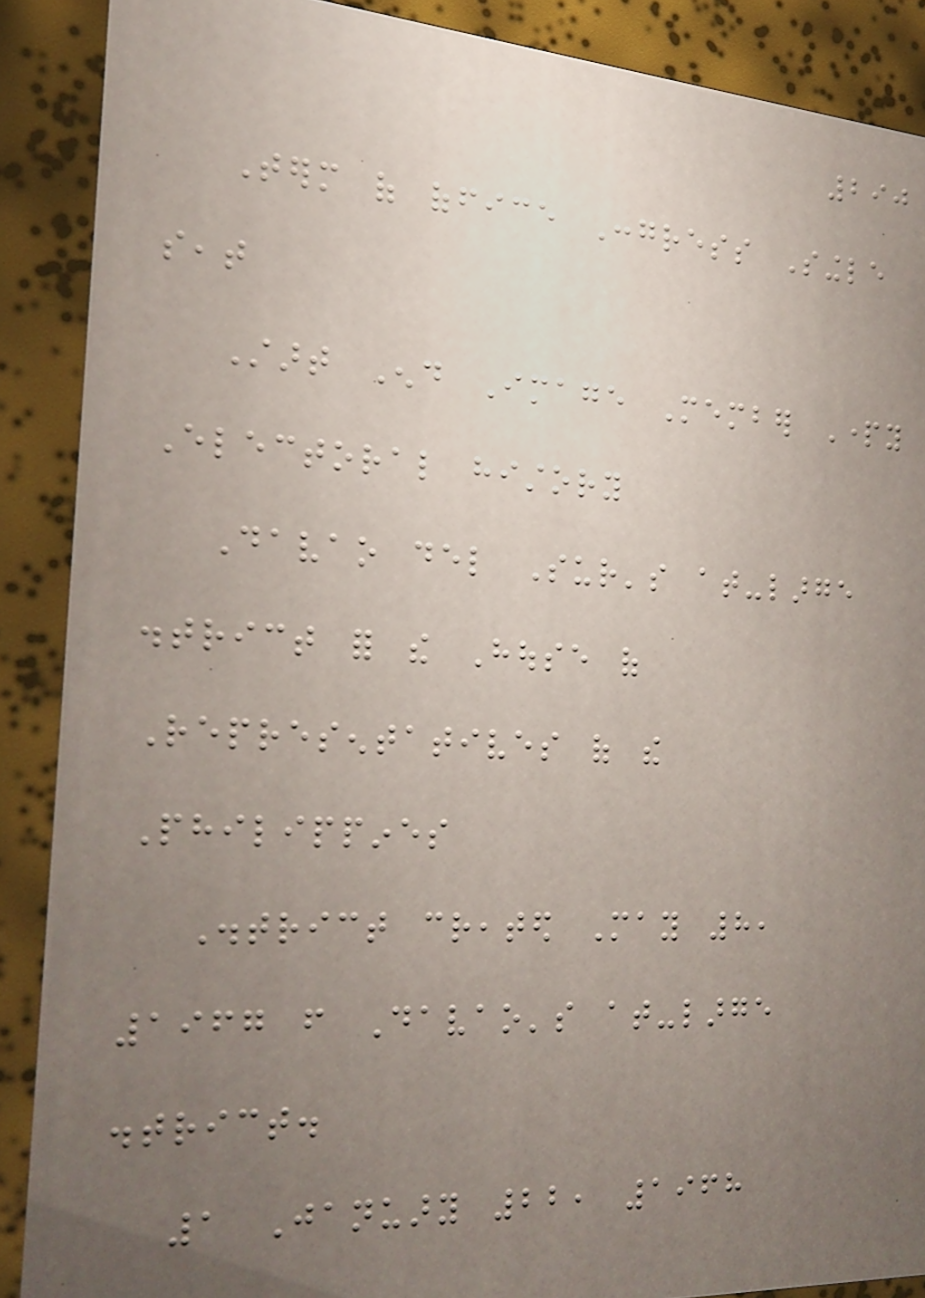290
Term of office Congress Single
seat
Start End Image Member Party
Electoral history
Davao del Sur's at-large
district for the House of
Representatives of the
Philippines
District created May 8,
1967 from Davao's at-large
district.
1 January 22, 1968
